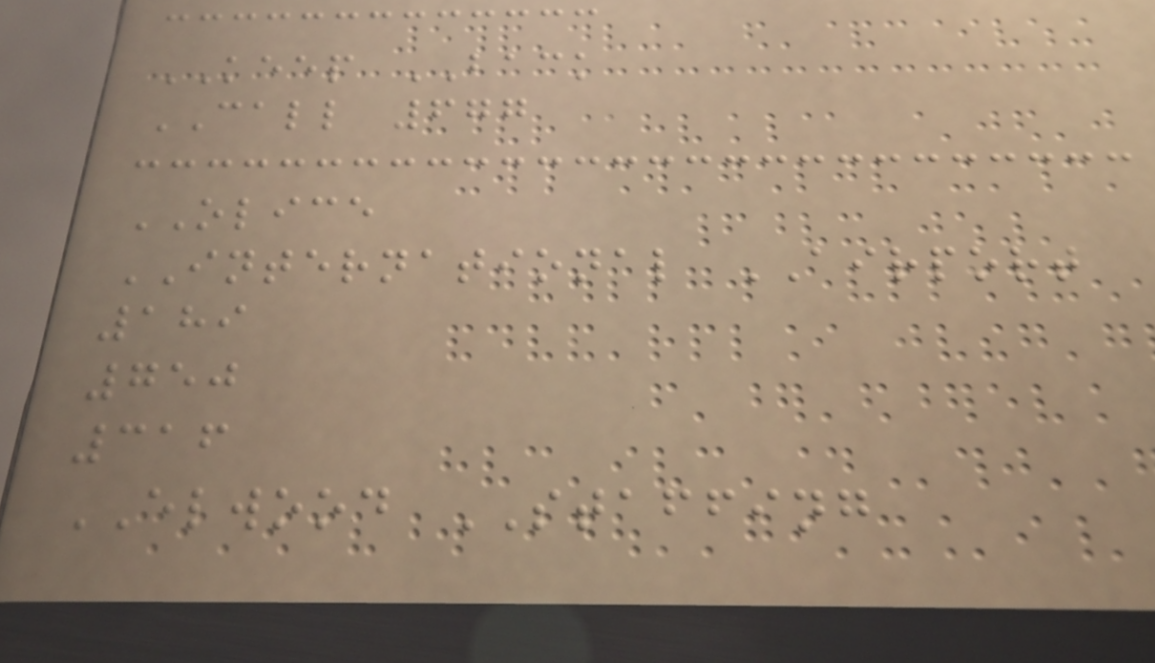KEEP BACK
CALL 677
OLICE
INTERNATIONAL AIRPORT
189
750
316
ELWOOD STAFFING
